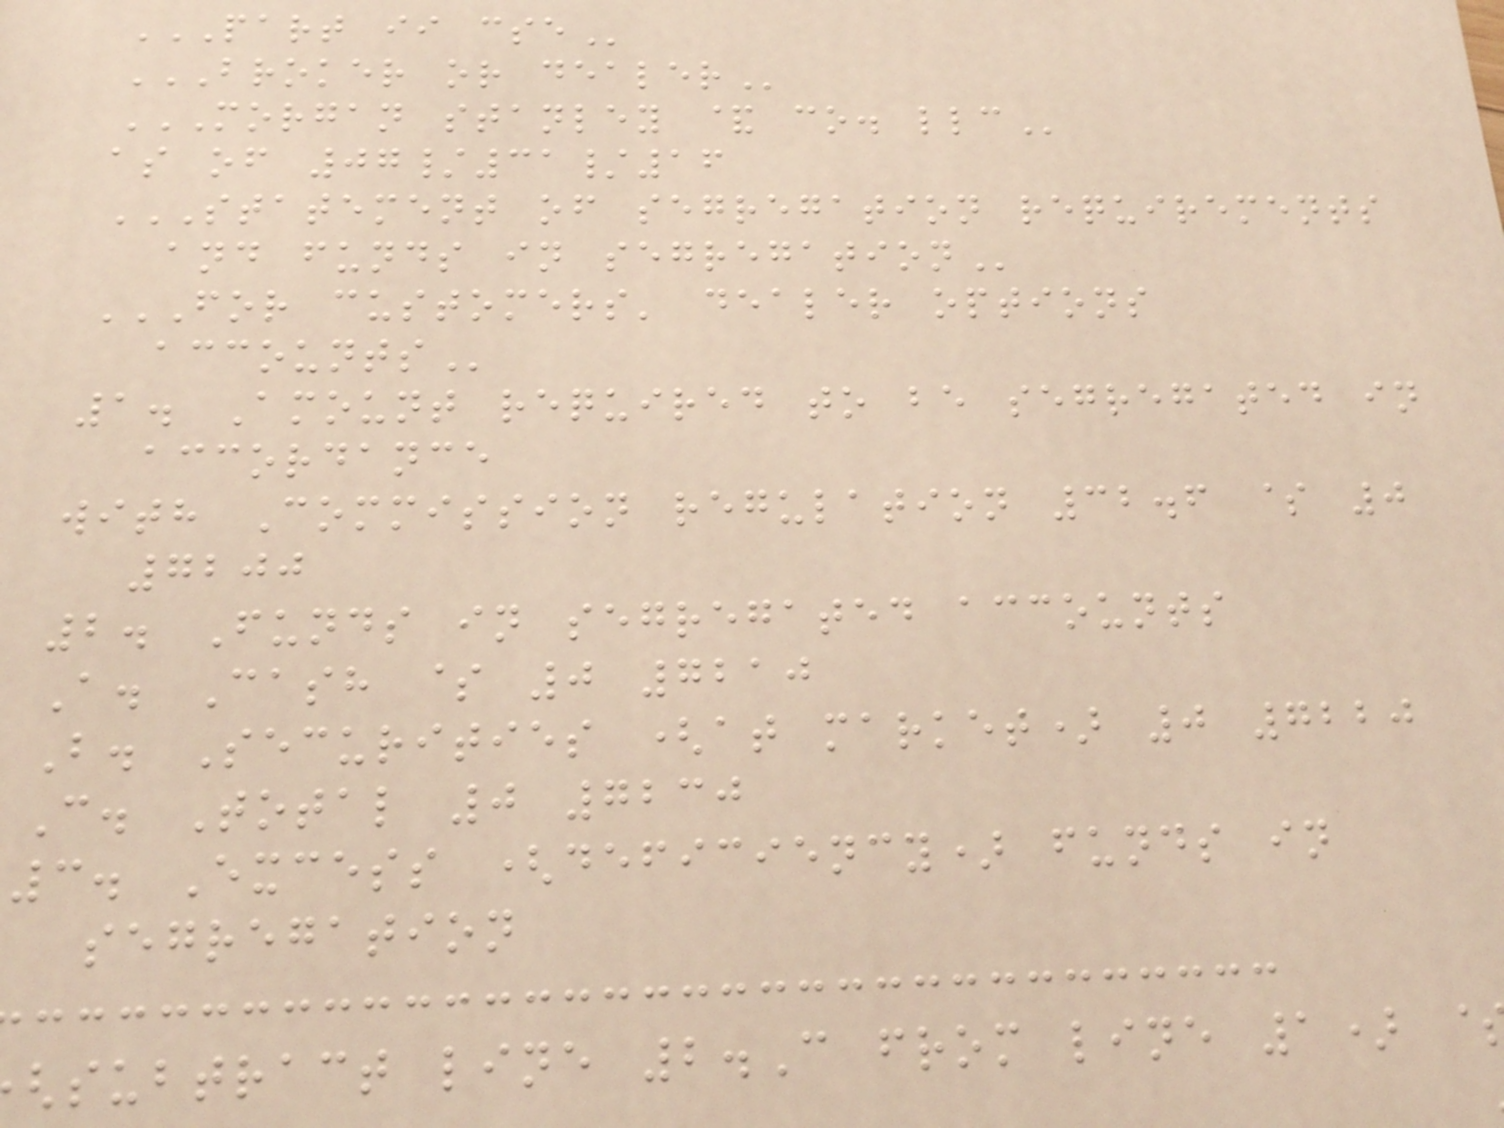PART II CSE
BROKER OR DEALER
MORGAN STANLEY & CO. LLC
as of 07/31/16
STATEMENT OF SEGREGATION REQUIREMENTS
and funds in
FOR CUSTOMERS' DEALER OPTIONS
1. Amount required to be segregated in
accordance
with Commission regulation 32.6 $ 0
7200
2. Funds in segregated accounts
A. Cash $ 0 7210
B. Securities (at market) 0 7220
C. Total 0 7230
3. Excess (deficiency) funds in
segregation
subtract line 2.C from line 1)
